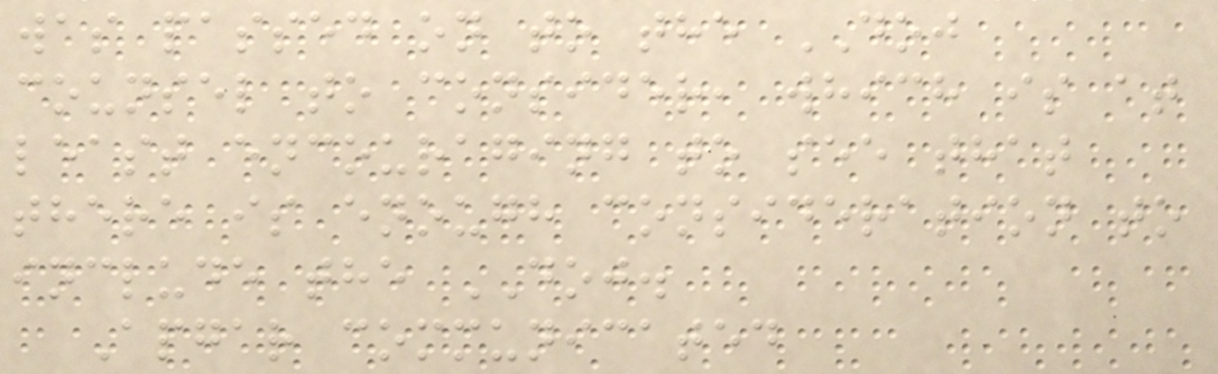was passed on to the DOJ
counsel to consider, which is at
least encouraging to see that
there is enough consideration to
include the DOJ.
Apgar communicated
